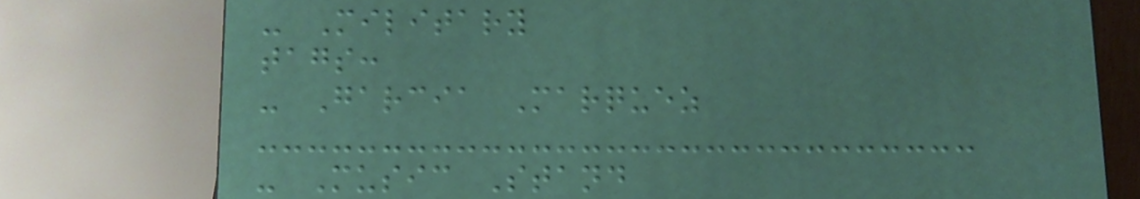- Military
tags:
- Garcia Marquez
- Music Stand
